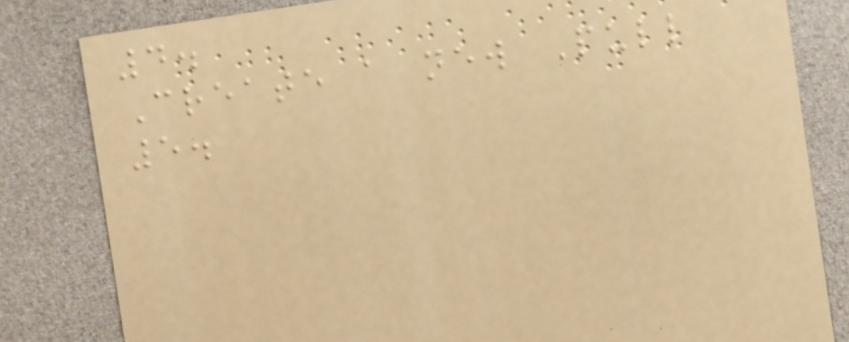4.
Create a new Pull
5.
